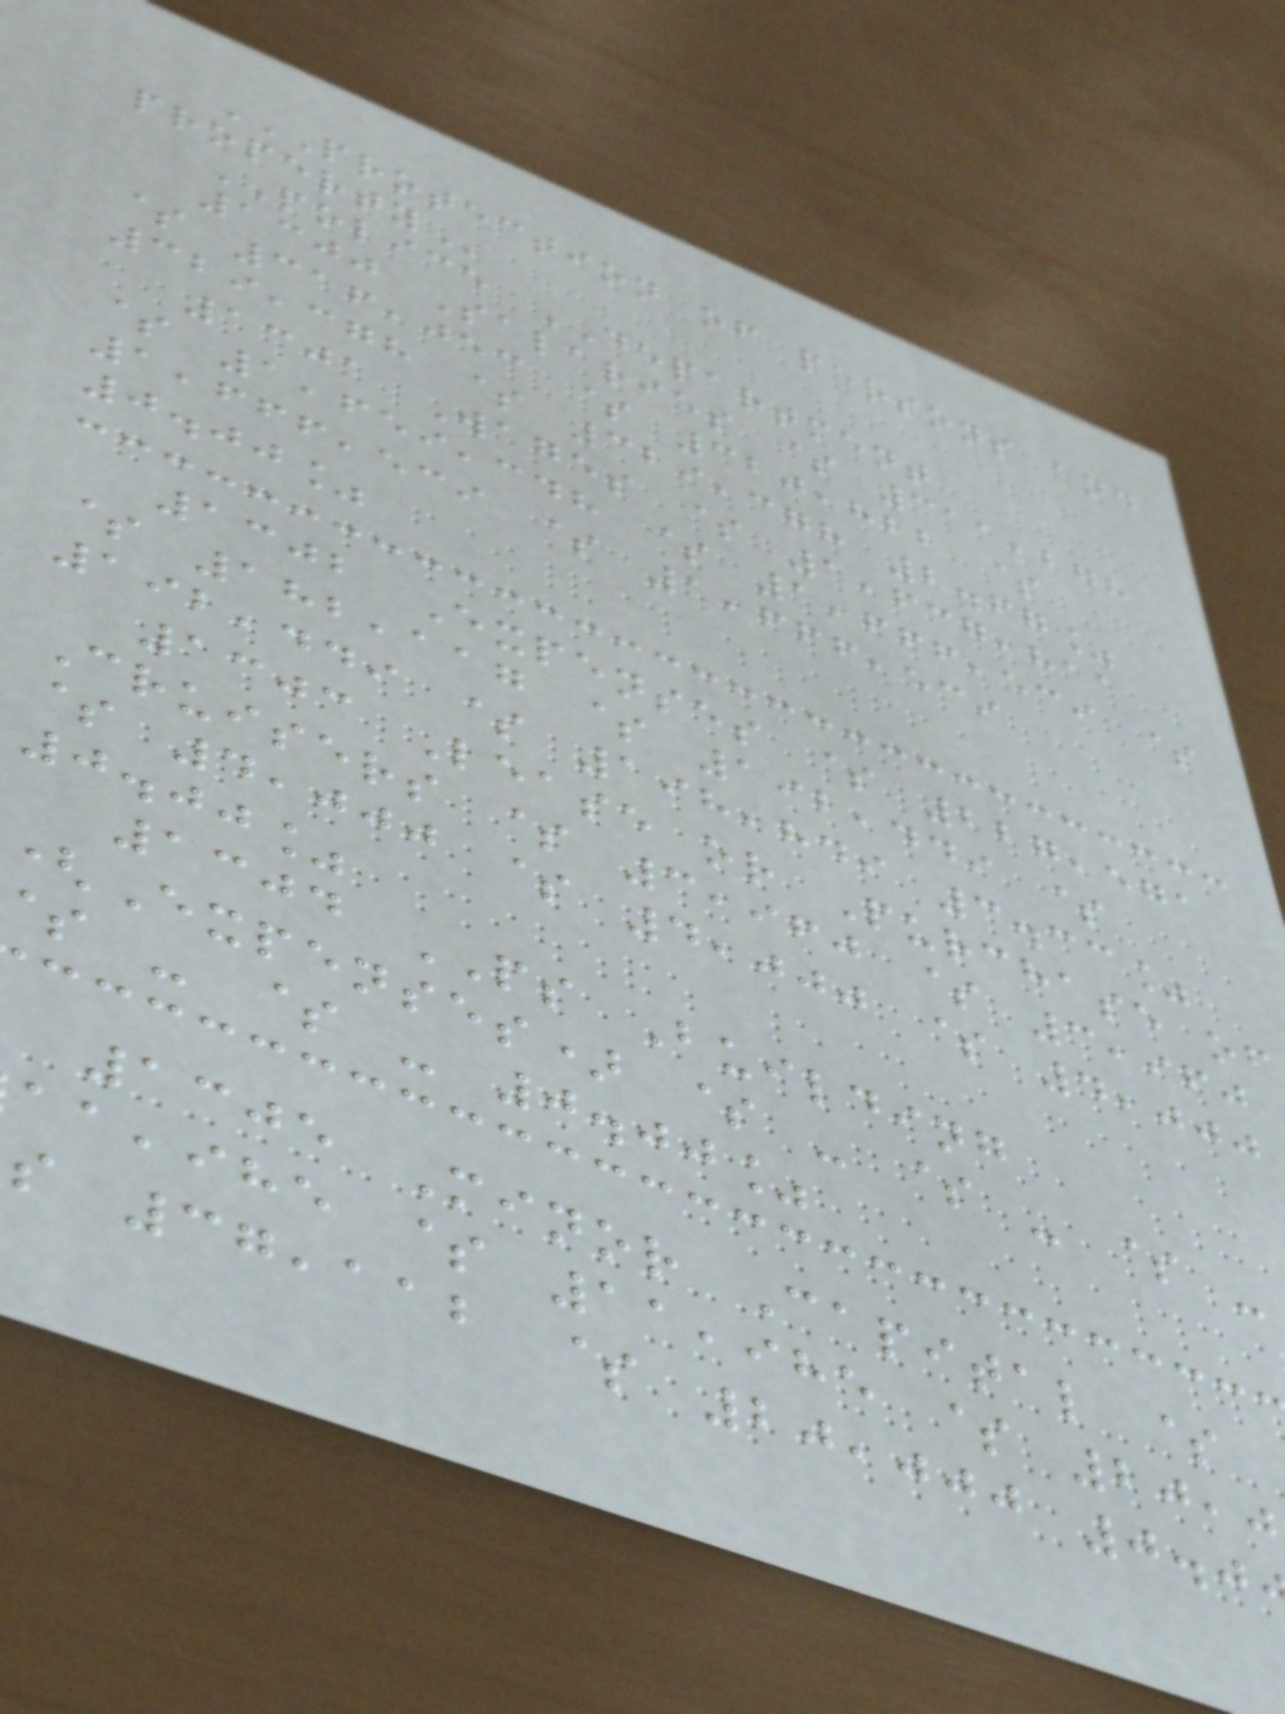PROTECTION OF PERSONS AND
POLICE DEPARTMENT
1300 Salaries $ 311,278
$ 316,053 $ 320,822 $
329,378 $ 329,378 2.67%
1301 Wages $ 1,637,811
$ 1,659,348 $ 1,666,539 $
1,666,539 $ 1,666,539
0.00%
1302 Expenses $ 227,571
$ 182,117 $ 192,449 $
192,449 $ 198,849 3.33%
1303 Lease or Purchase of
Cruisers $ 3,960 $ 3,960
$ 4,000 $ 4,000 $ 4,000
0.00%
1304 PS Building
(Expenses) $ - $ - $ -
- $ - 0.00%
1305 Minor Capital $
,ihe $ 11,985 $ 20,0
37,112 $ 20,000 0.0
